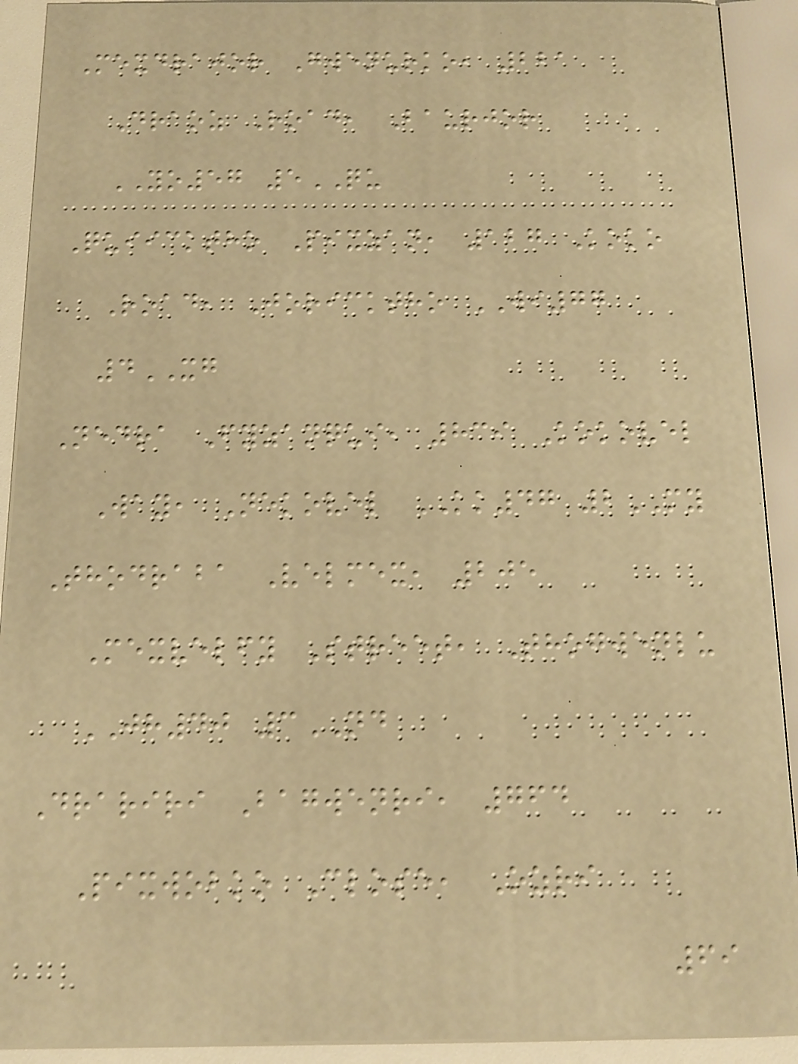Mexdrajor Gwenurko, 221
Draoz Road, Baurjor
YO57 5QU
Quiicktho Pixzan, 127 Koko
Road, Joricktho WI77
4XG
Nedra Fyzanqui, 839 Kokovel
Way, Nekovel KK47 2MY
Thodraba Velmex, 205
Mexvelfy Street, Thogwenlu
JH40 3ND
Drariri Bagwenri, 764
Pixwobko Close, Ozri
69
